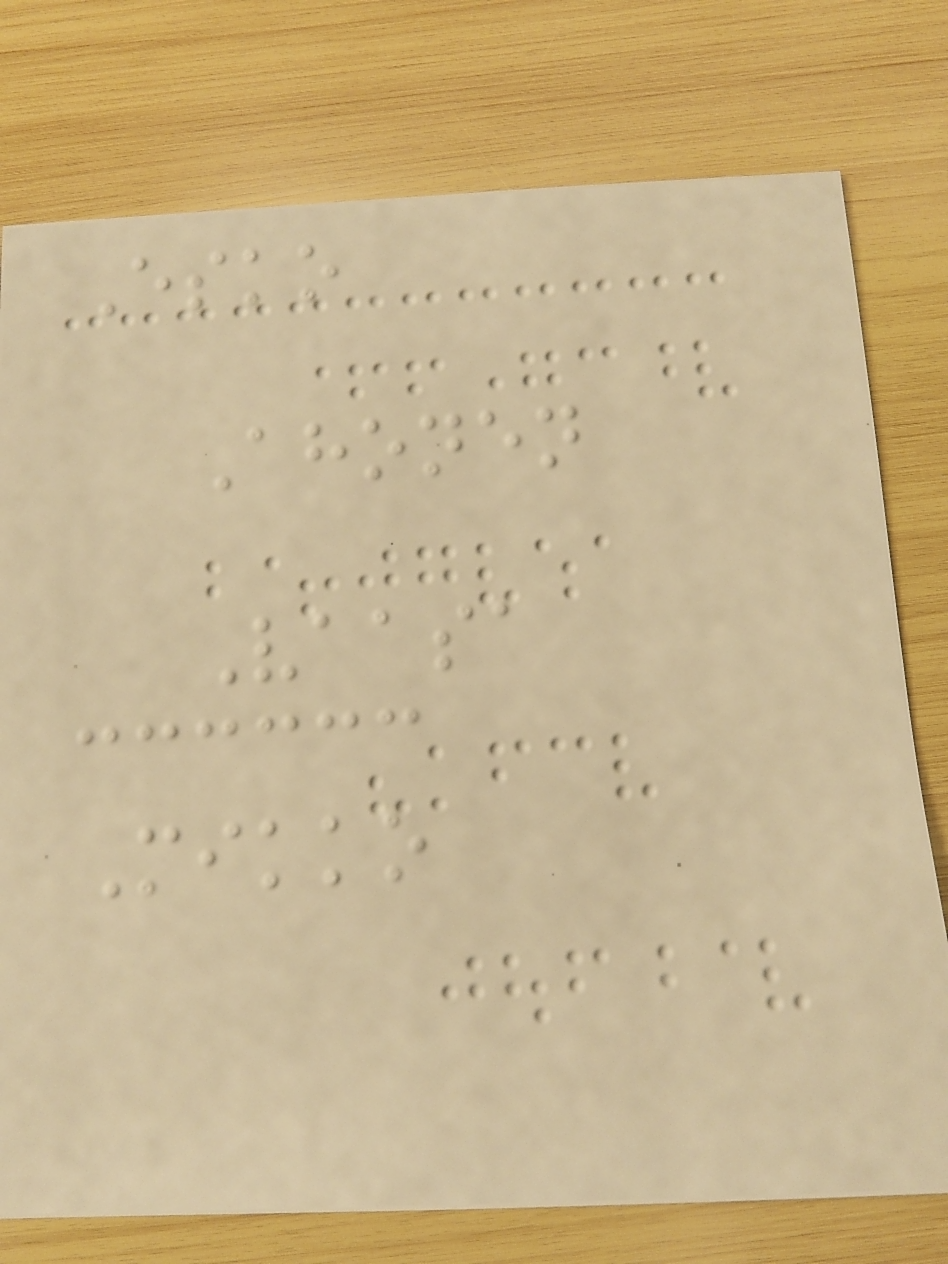Esko
Ahonen
Vaasa
Mikko
